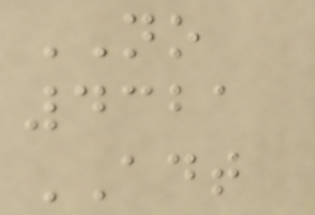NO
4321
ADT
